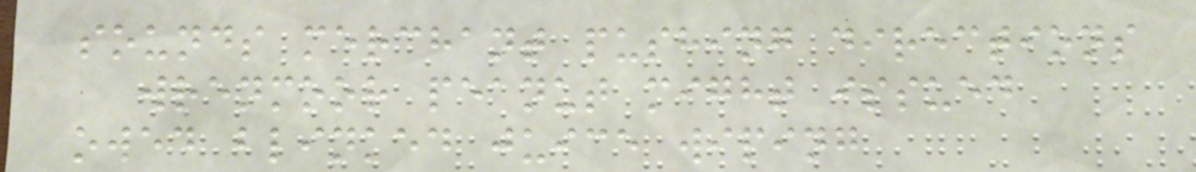sounds merchant pushing directions
wrenmoor peanut might issued
owed blinked juice wiping
